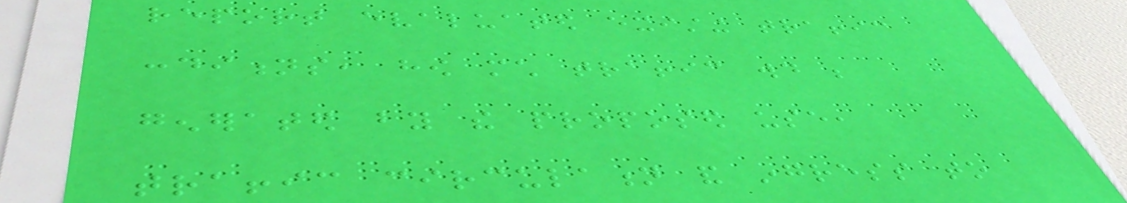report evaluated existing traffic
conditions, how much traffic would be
generated by the proposed use,
traffic circulation and ingress to
